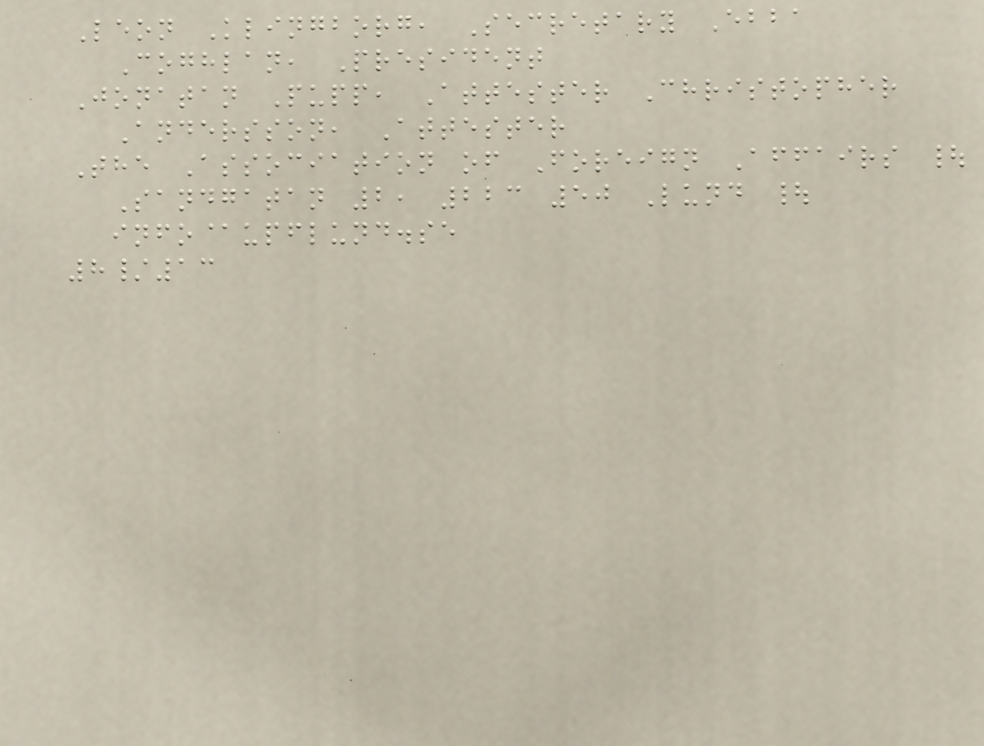Leon Klingborg, Secretary Ebba
Coghlan, President
Jonatan Pupp, Attester Christopher
Andersson, Attester
The Association of Foreign Affairs |
Sandgatan 2, 223 50 Lund |
info@upflund.se
8/13
